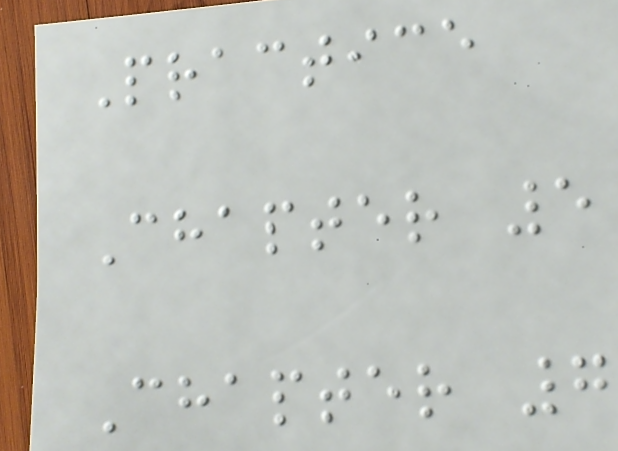Practice
Chapter 5
Chapter 7
